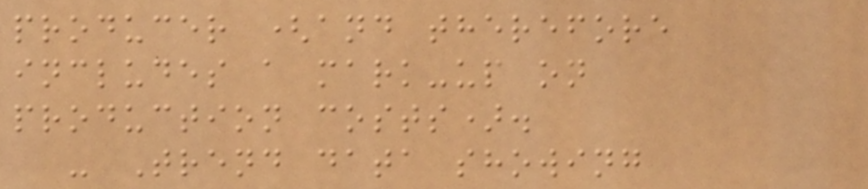producer (and therefore
includes a mark-up on
production costs).
- Trend data showing
